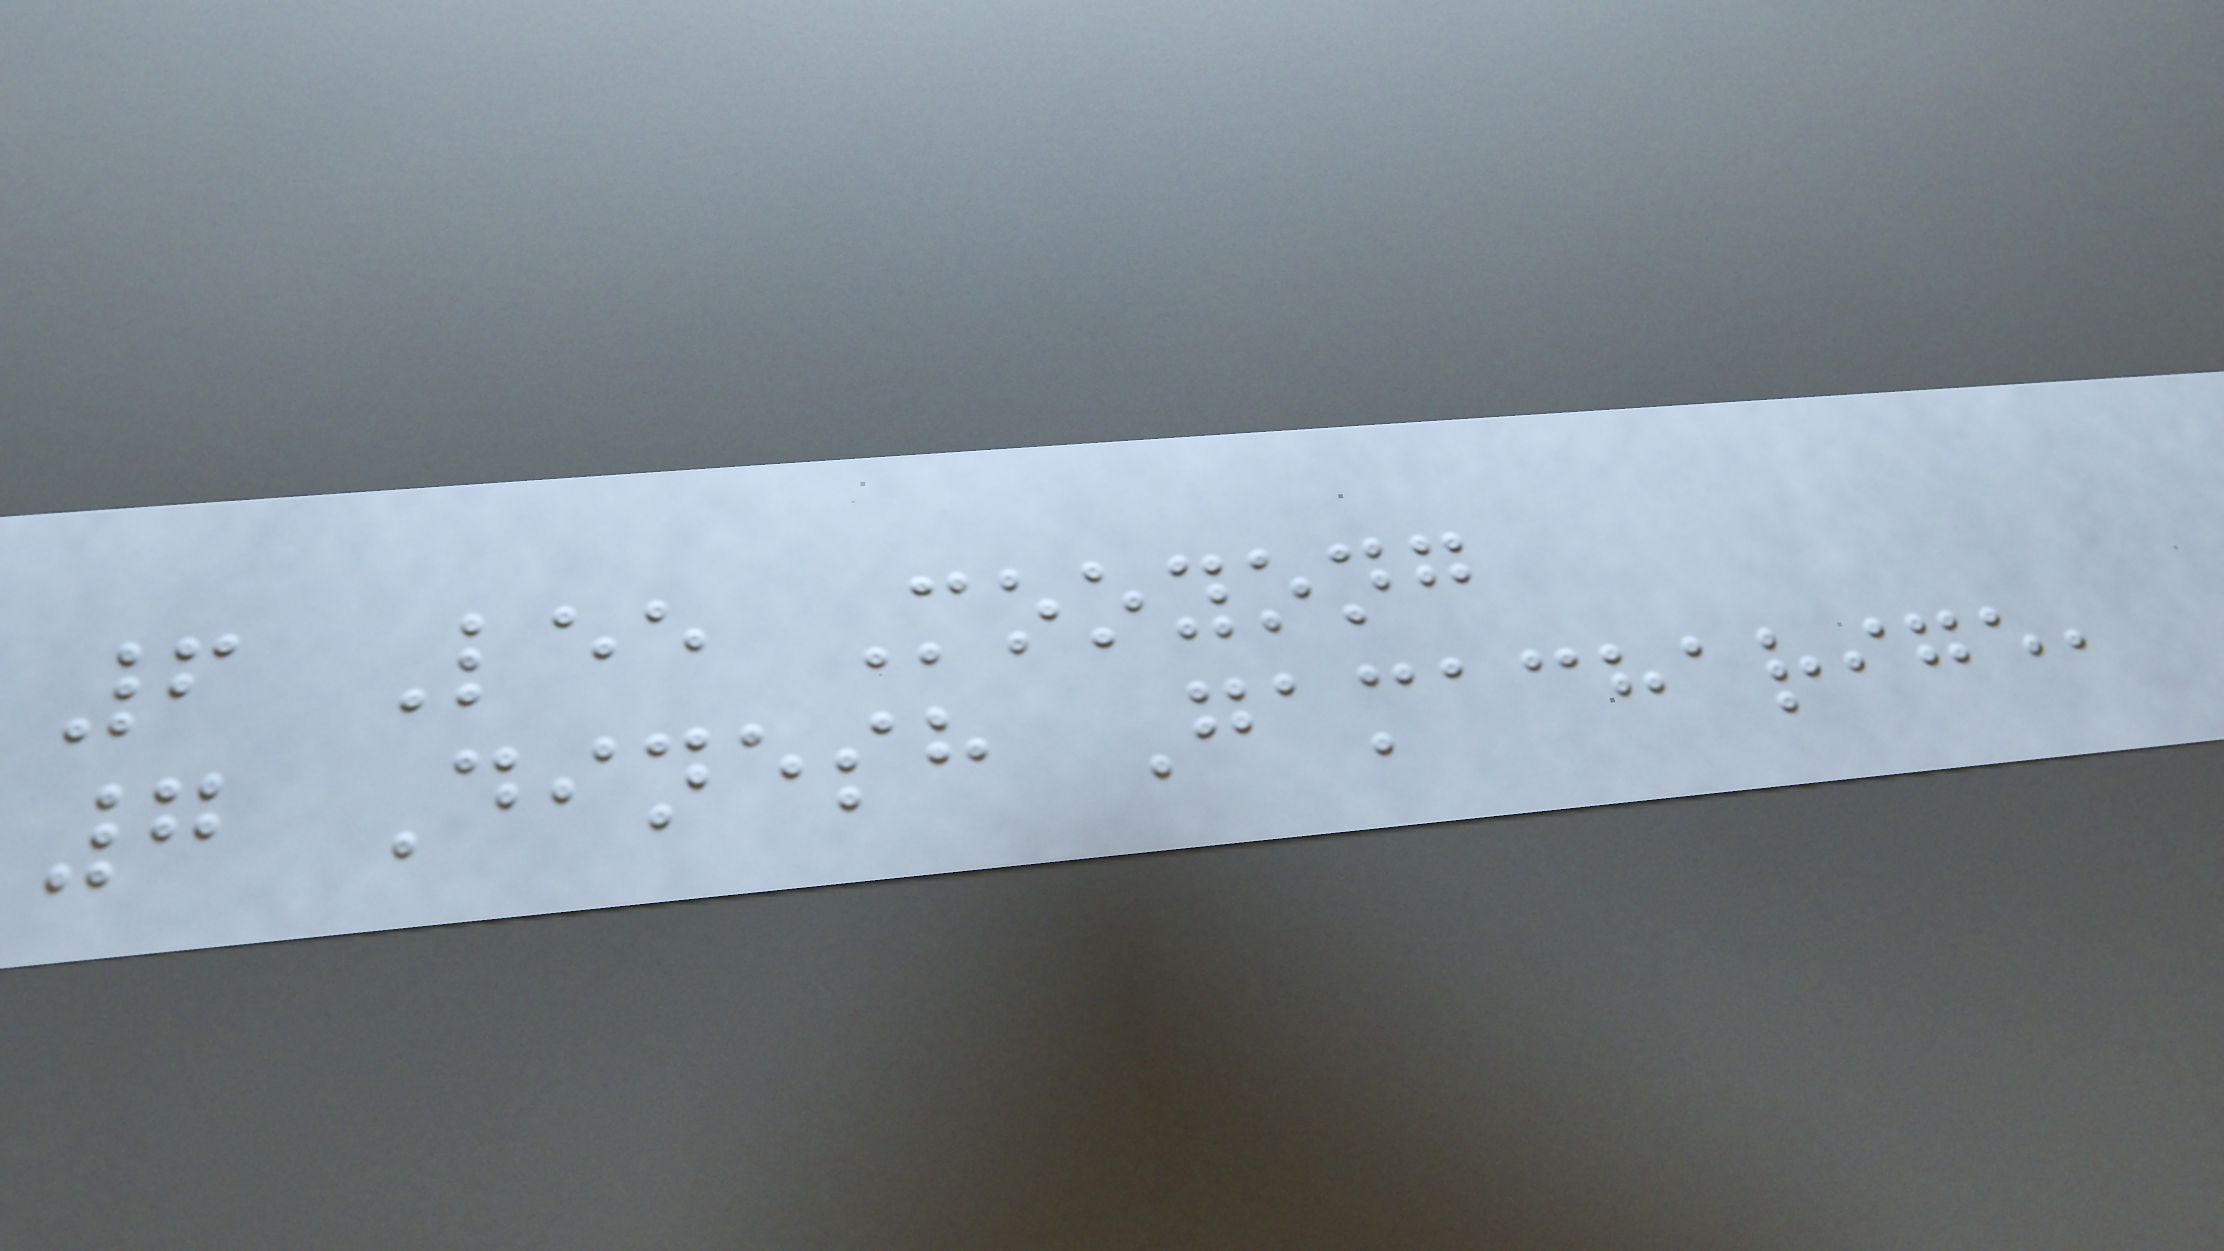6 Lee Mooyong
7 Dinesh Gamacharige,
